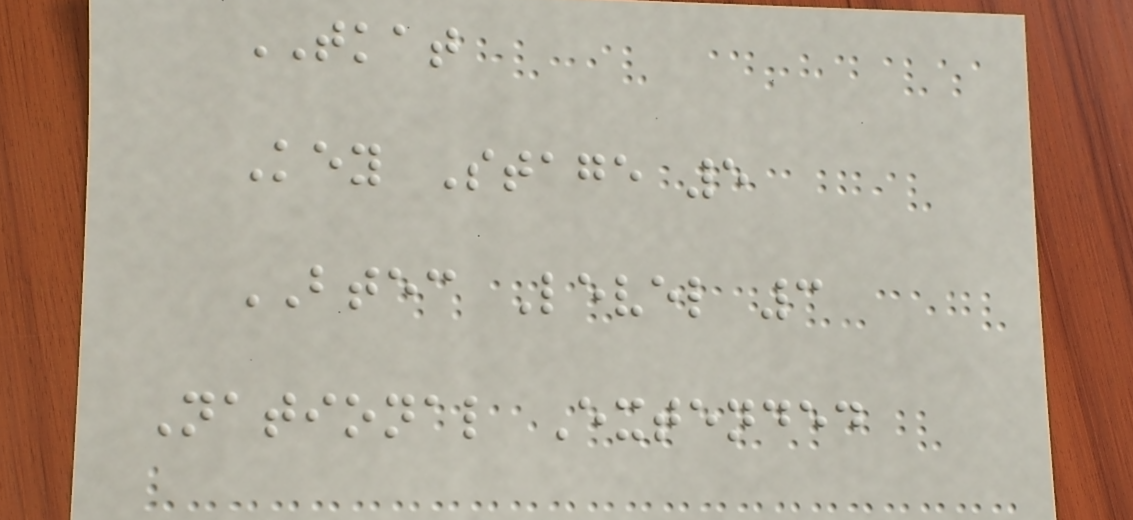TKAT
Key Stage 5
BTEC Level 3
National Extended
